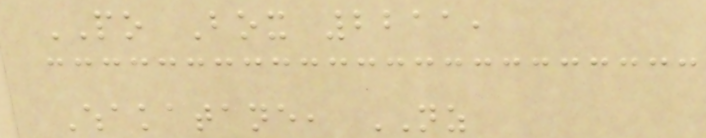PO Box 2211,
Whakatane, NZ
